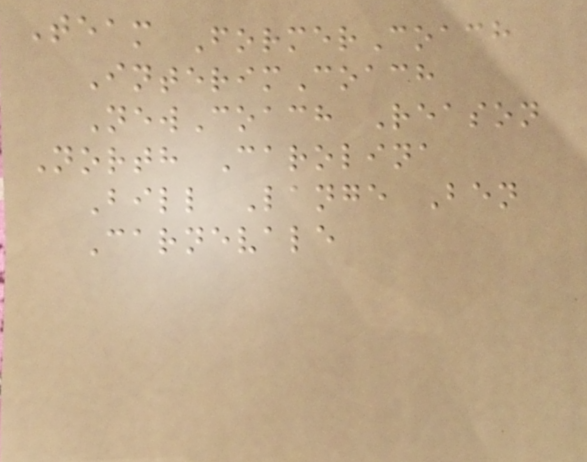Team FormerCoach
InterimCoach
NewCoach Reason
North Carolina
Bill Lange Ben
Carnevale
